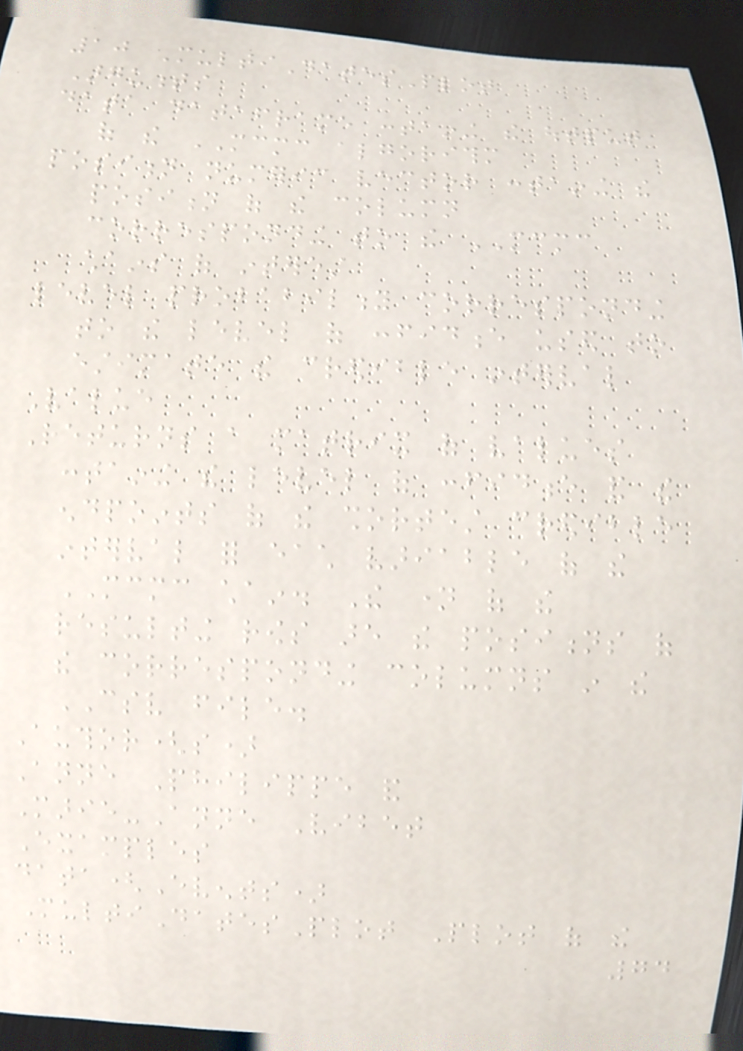10 MultiDatesPlot
Arguments
data dataframe containing the output
of the MCMC algorithm
position numeric vector containing the
position of the column
corresponding to the MCMC
chains of interest
level probability corresponding
to the level of confidence used to
estimate the credible interval
Value
Returns a matrix of values
containing the level of confidence and the
endpoints of the shortest credible
interval for each variable of the
MCMC chain. The name of the
resulting rows are the positions of
the corresponding columns in the
CSV file.
Author(s)
Anne Philippe and
Marie-Anne Vibet
Examples
data(Events)
MultiDatesPlot Plot of the
74
